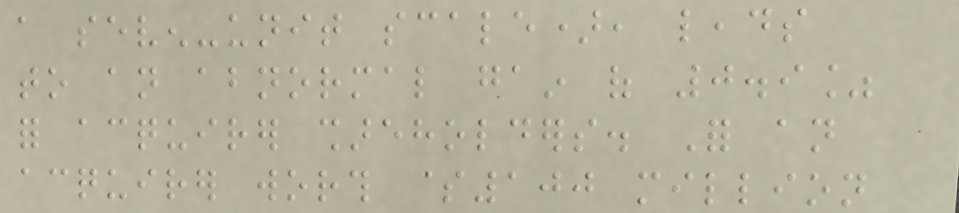a seven-unit scale), leads
to an abnormal gain of 0.9%
for acquirer shareholders. For an
acquirer worth $100 million
